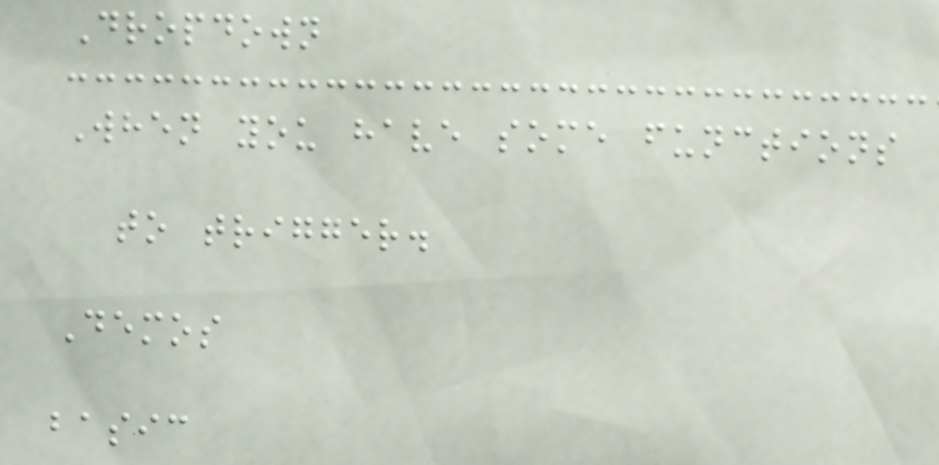Dropdown
When you have some functions
to trigger.
Demos
basic
